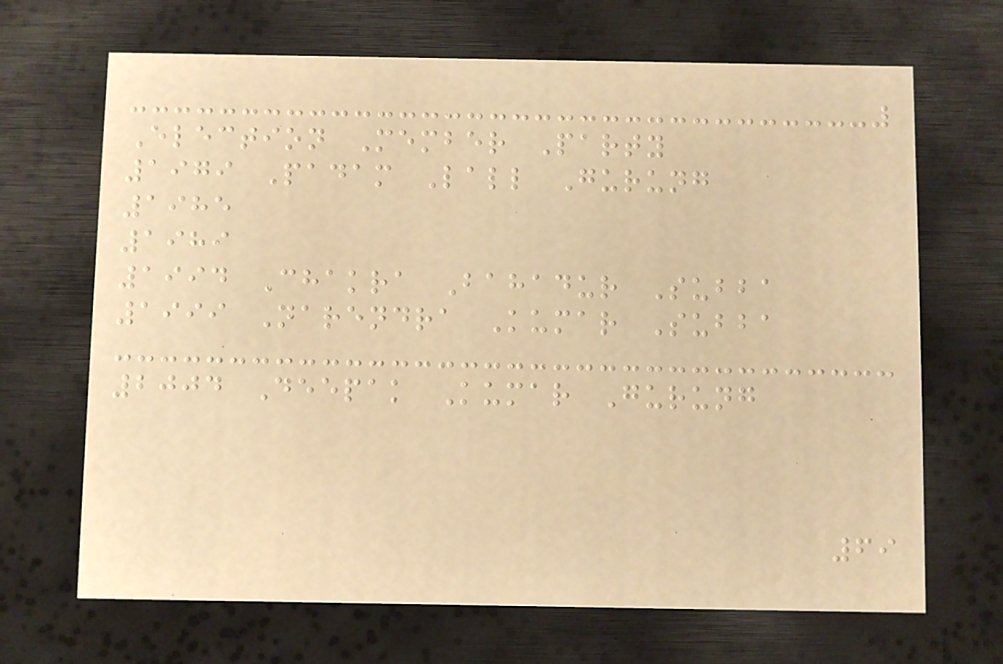Election Member Party
1979 Padam Lall Gurung
1985
1989
1994 Chakra Bahadur Subba
1999 Narendra Kumar Subba
2004 Deepak Kumar Gurung
69
